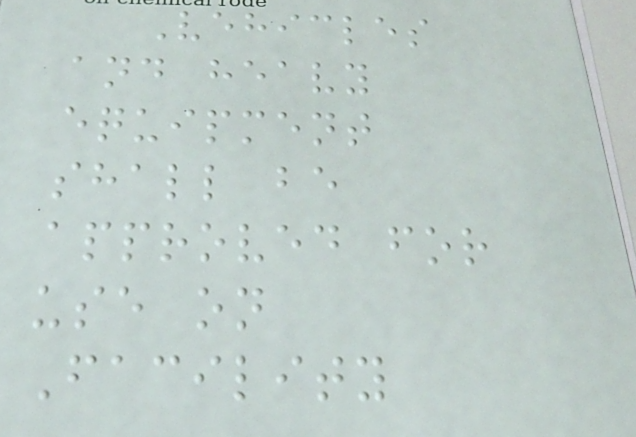Vehicles
and heavy
equipment
shall be
approved for
use on
Facility
